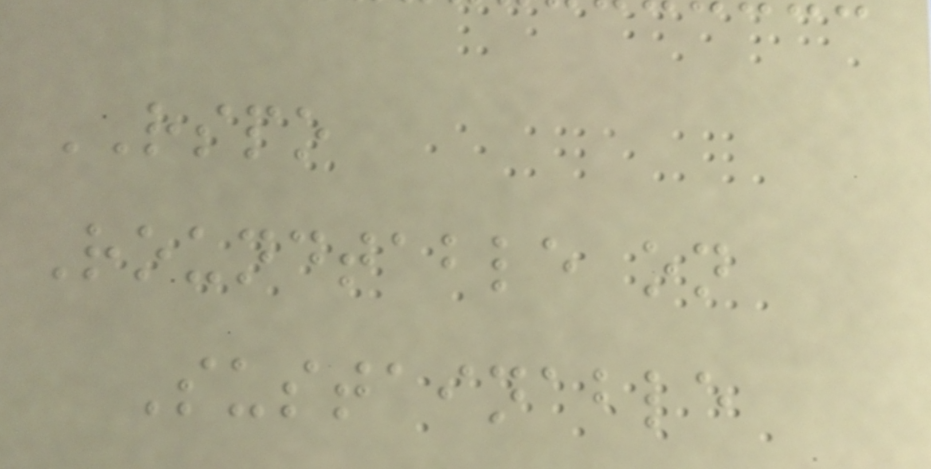RSPO
Roundtable on
Sustainable
